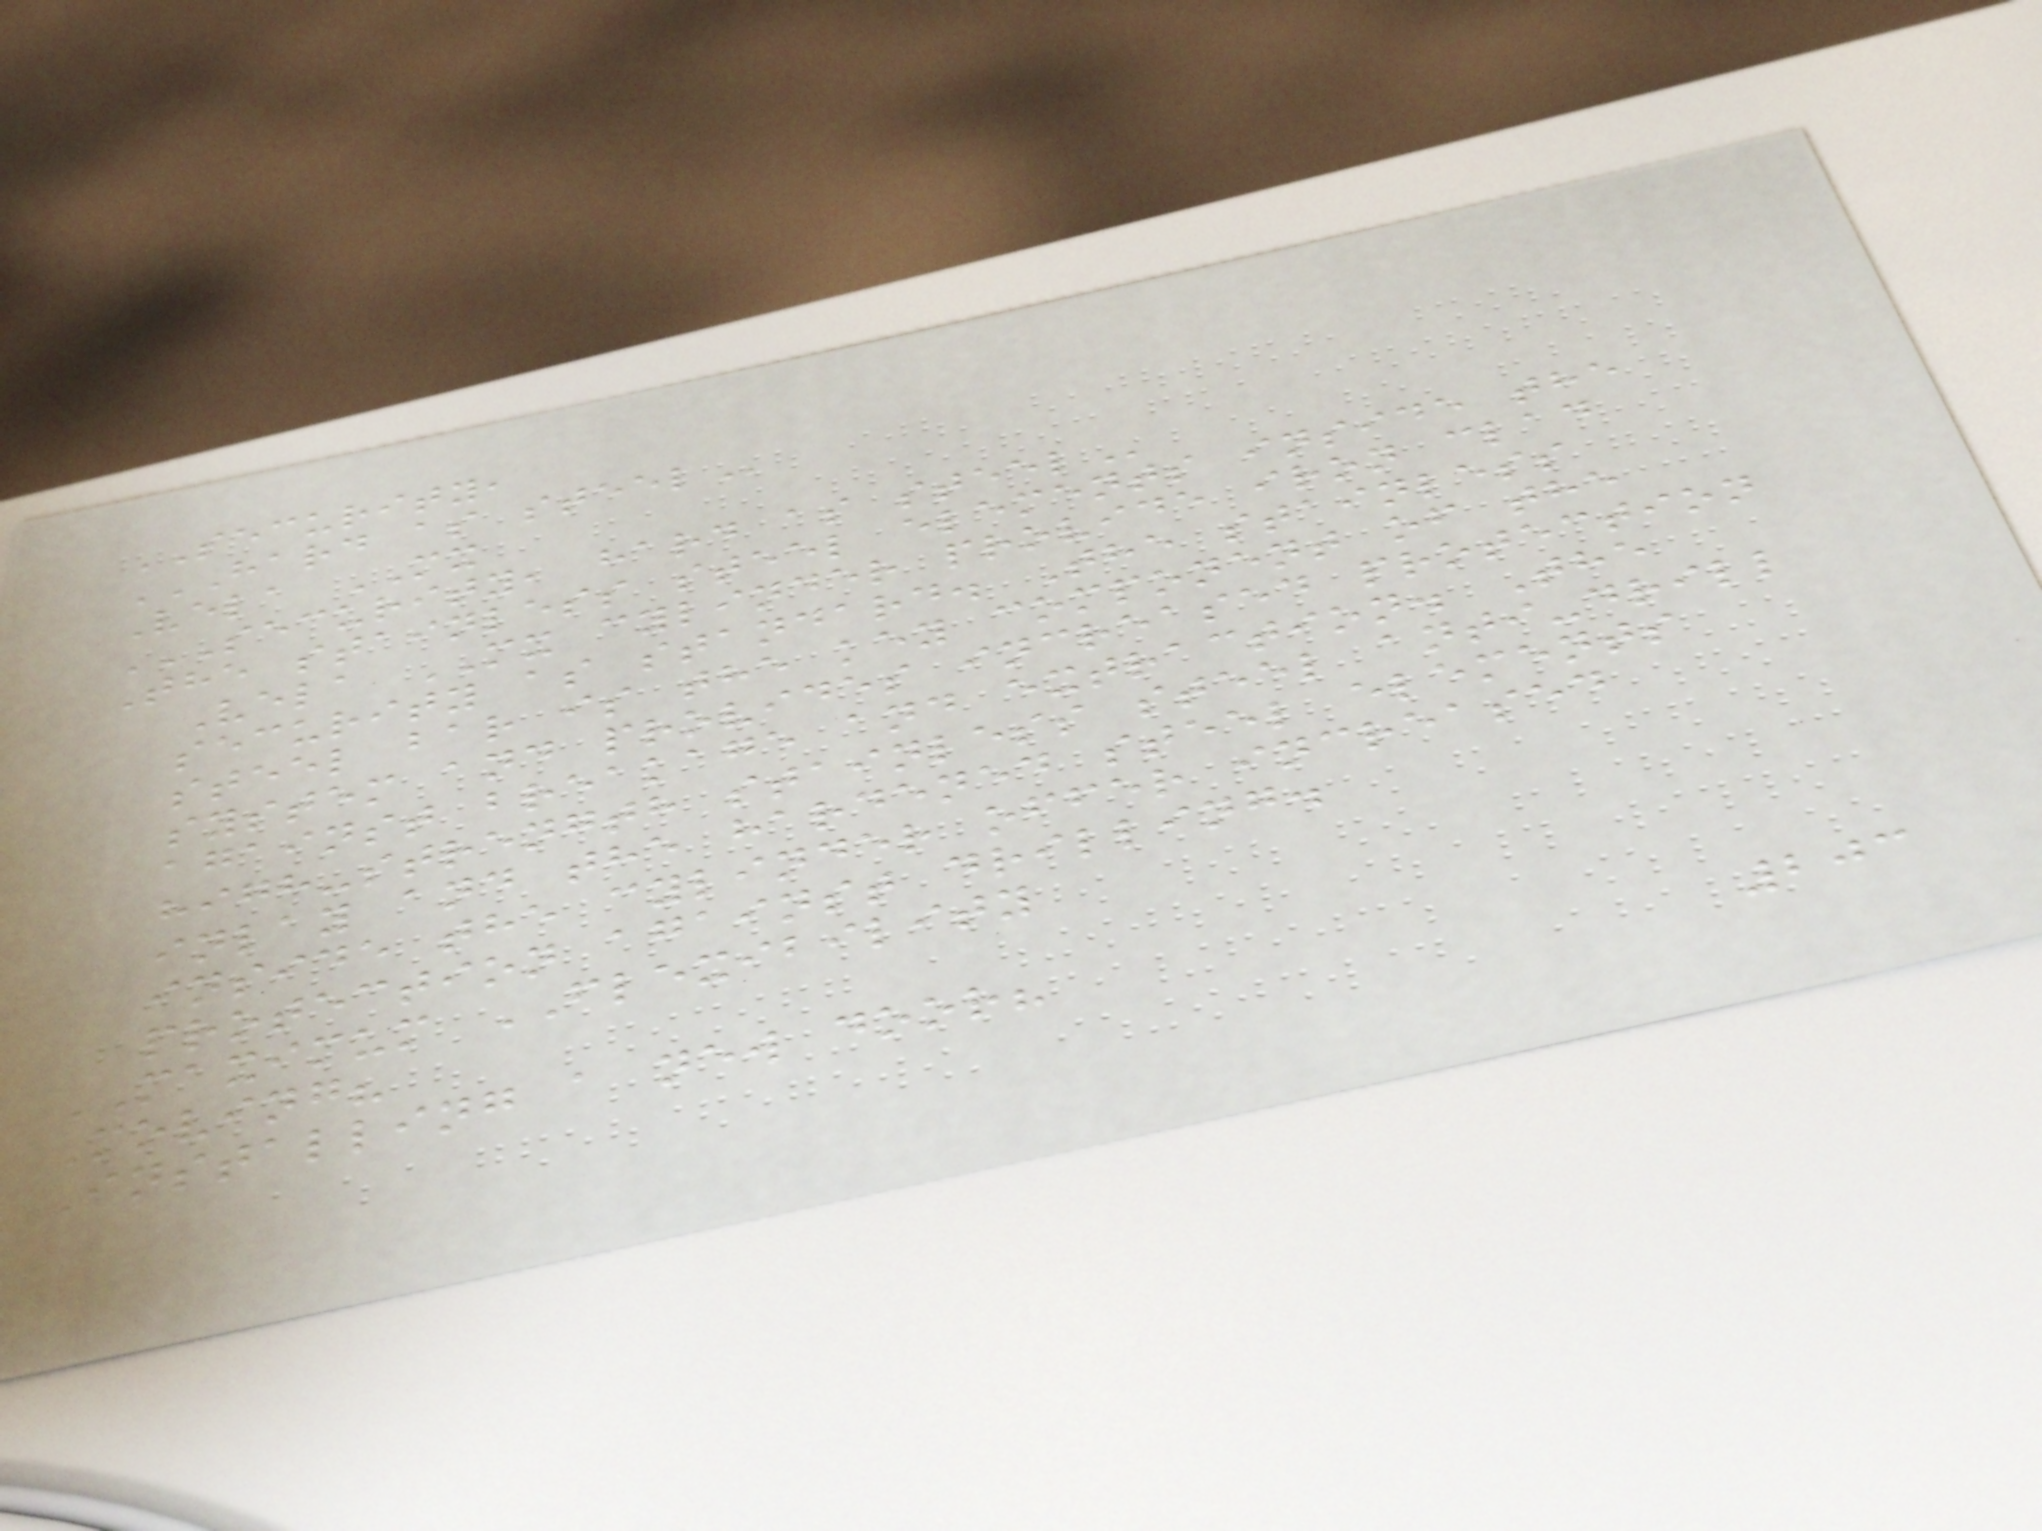SECURITY,
HARD AS STEEL
Vela MX
SECURITY, HARD AS STEEL
The stainless steel elements inside the
Vela MX cylinder provide iron clad
security as standard. The stainless
steel bar is the key component of the
system and provides increased protection
against breakage and extraction. The
high-strength stainless steel anti-drill
inlay and the hardened steel elements
inside the cylinder offer increased
protection against drilling.
MAXIMUM FLEXIBILITY
Moving?
Installing a new door?
203
